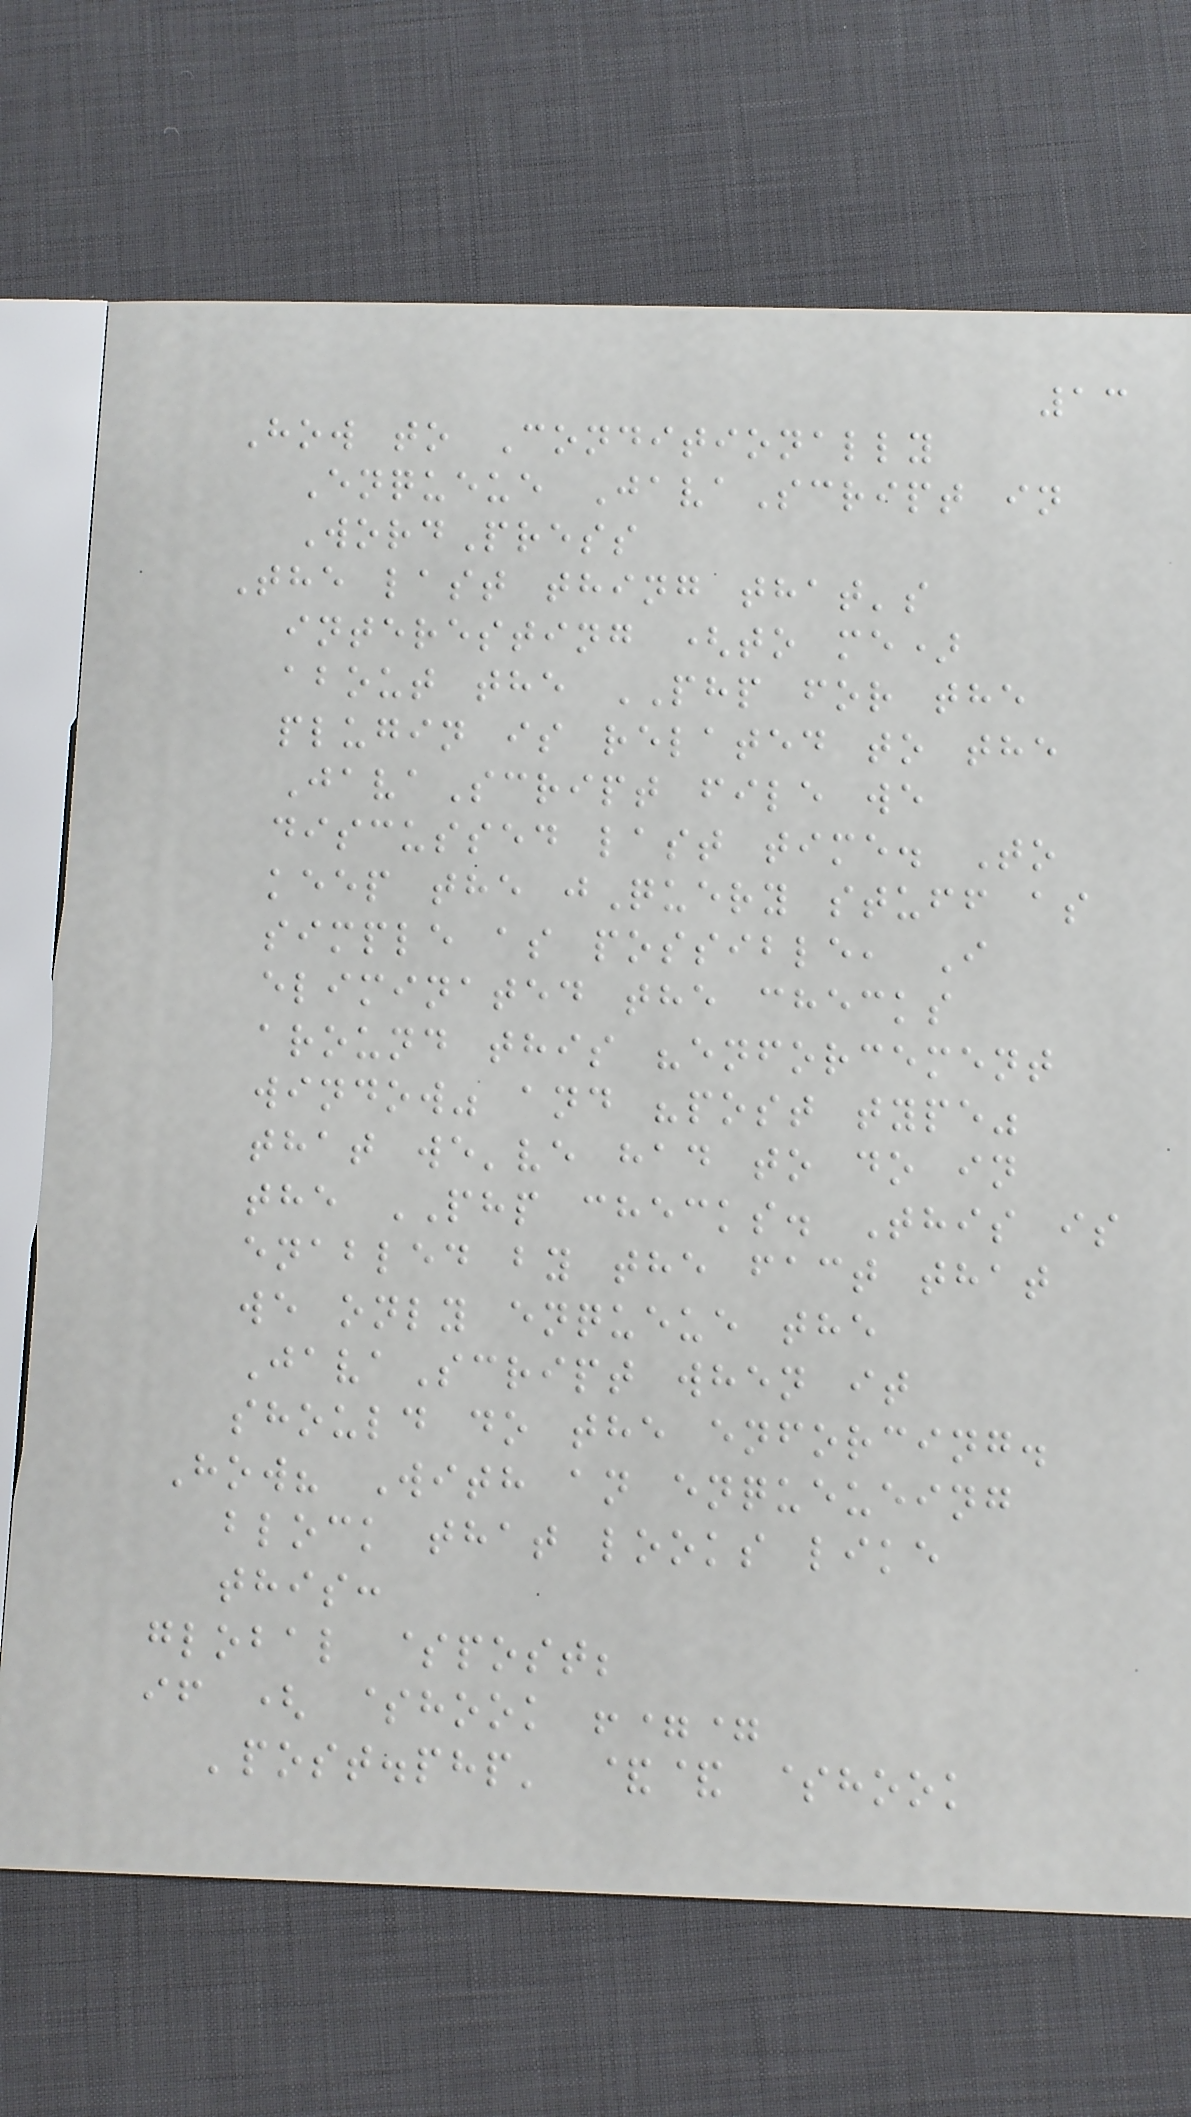13
How to Conditionally
Enqueue JavaScript in
WordPress
The last thing that's
interesting (to me)
about the PHP for the
plugin is related to the
JavaScript file we
discussed last time. To
keep the jQuery stuff as
simple as possible, I
eliminated the checks
around this "enforcement
window" and "post type"
that we've had to do in
the PHP checks. This is
enabled by the fact that
we only enqueue the
JavaScript when it
should do the enforcing.
How? With an enqueueing
block that looks like
this:
global $post;
if ( $hook !==
'post.php' && $hook
